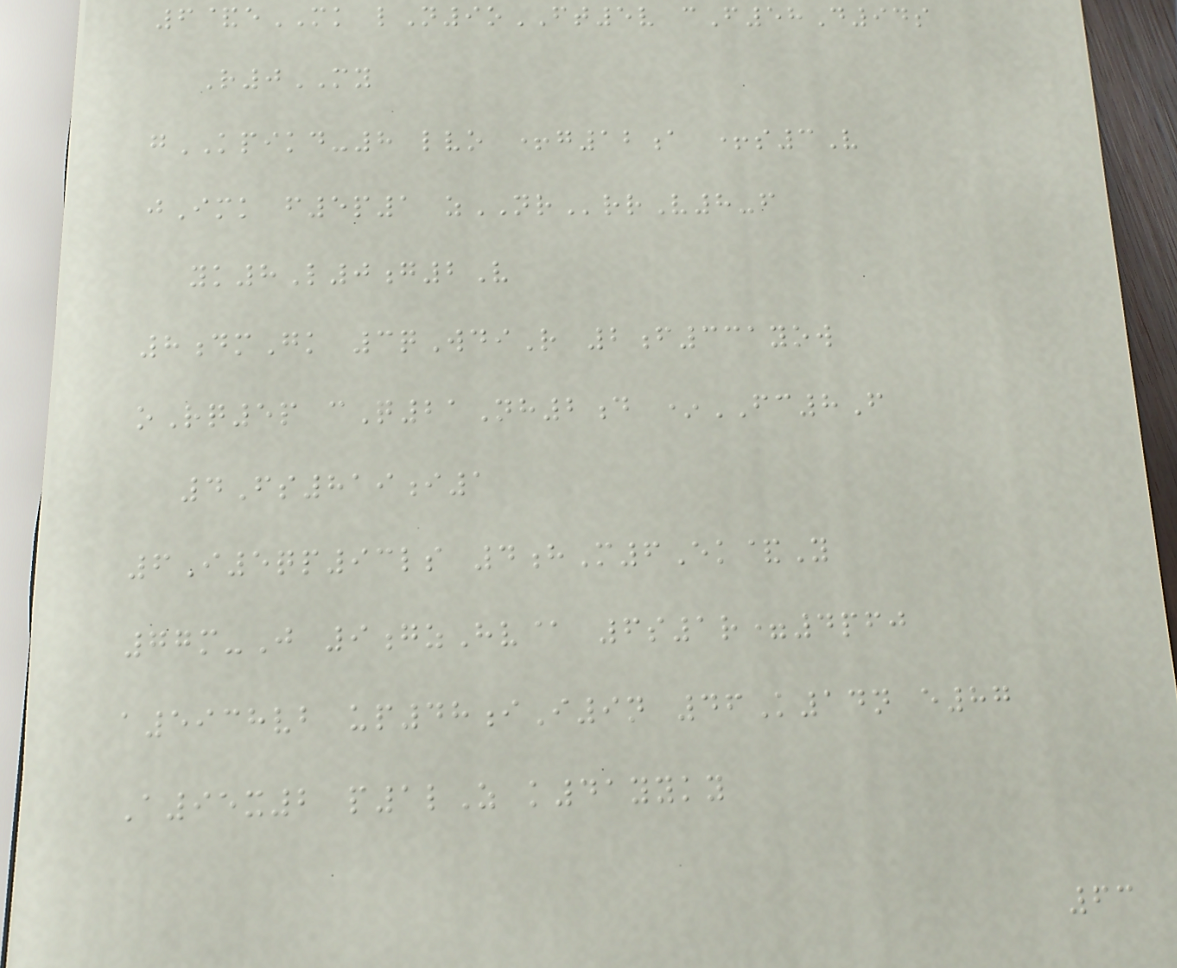6&eMK lN9oFT5v cF58D94s
R0MY
gKPIKD-8 lvo +g12a +s3V
jImk f5p1 zNRrrV8-f
yk8L0g2V
8dmGk 3qWdiR 2f331yow
oRq5p cQ21Nh2d *FC8F
4Fs819i1
6I5qp93ls 4hM6Ek&Y
77m-J 9gzHv@ 6s1r=4pfj
a5938vb up48iI9n 46K14n e87
A95x2 p1lZ k41yyky
63
